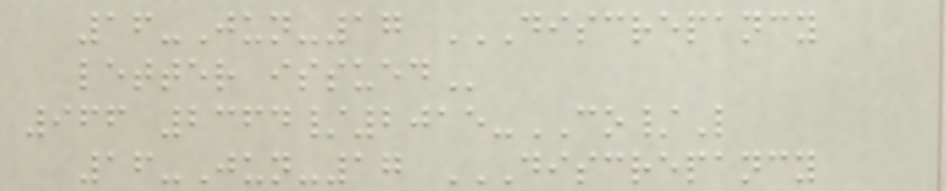16-Jun-17 DISCREPANCY
LETTER ISSUED
966 2364/2015-CO/L
16-Jun-17 DISCREPANCY
